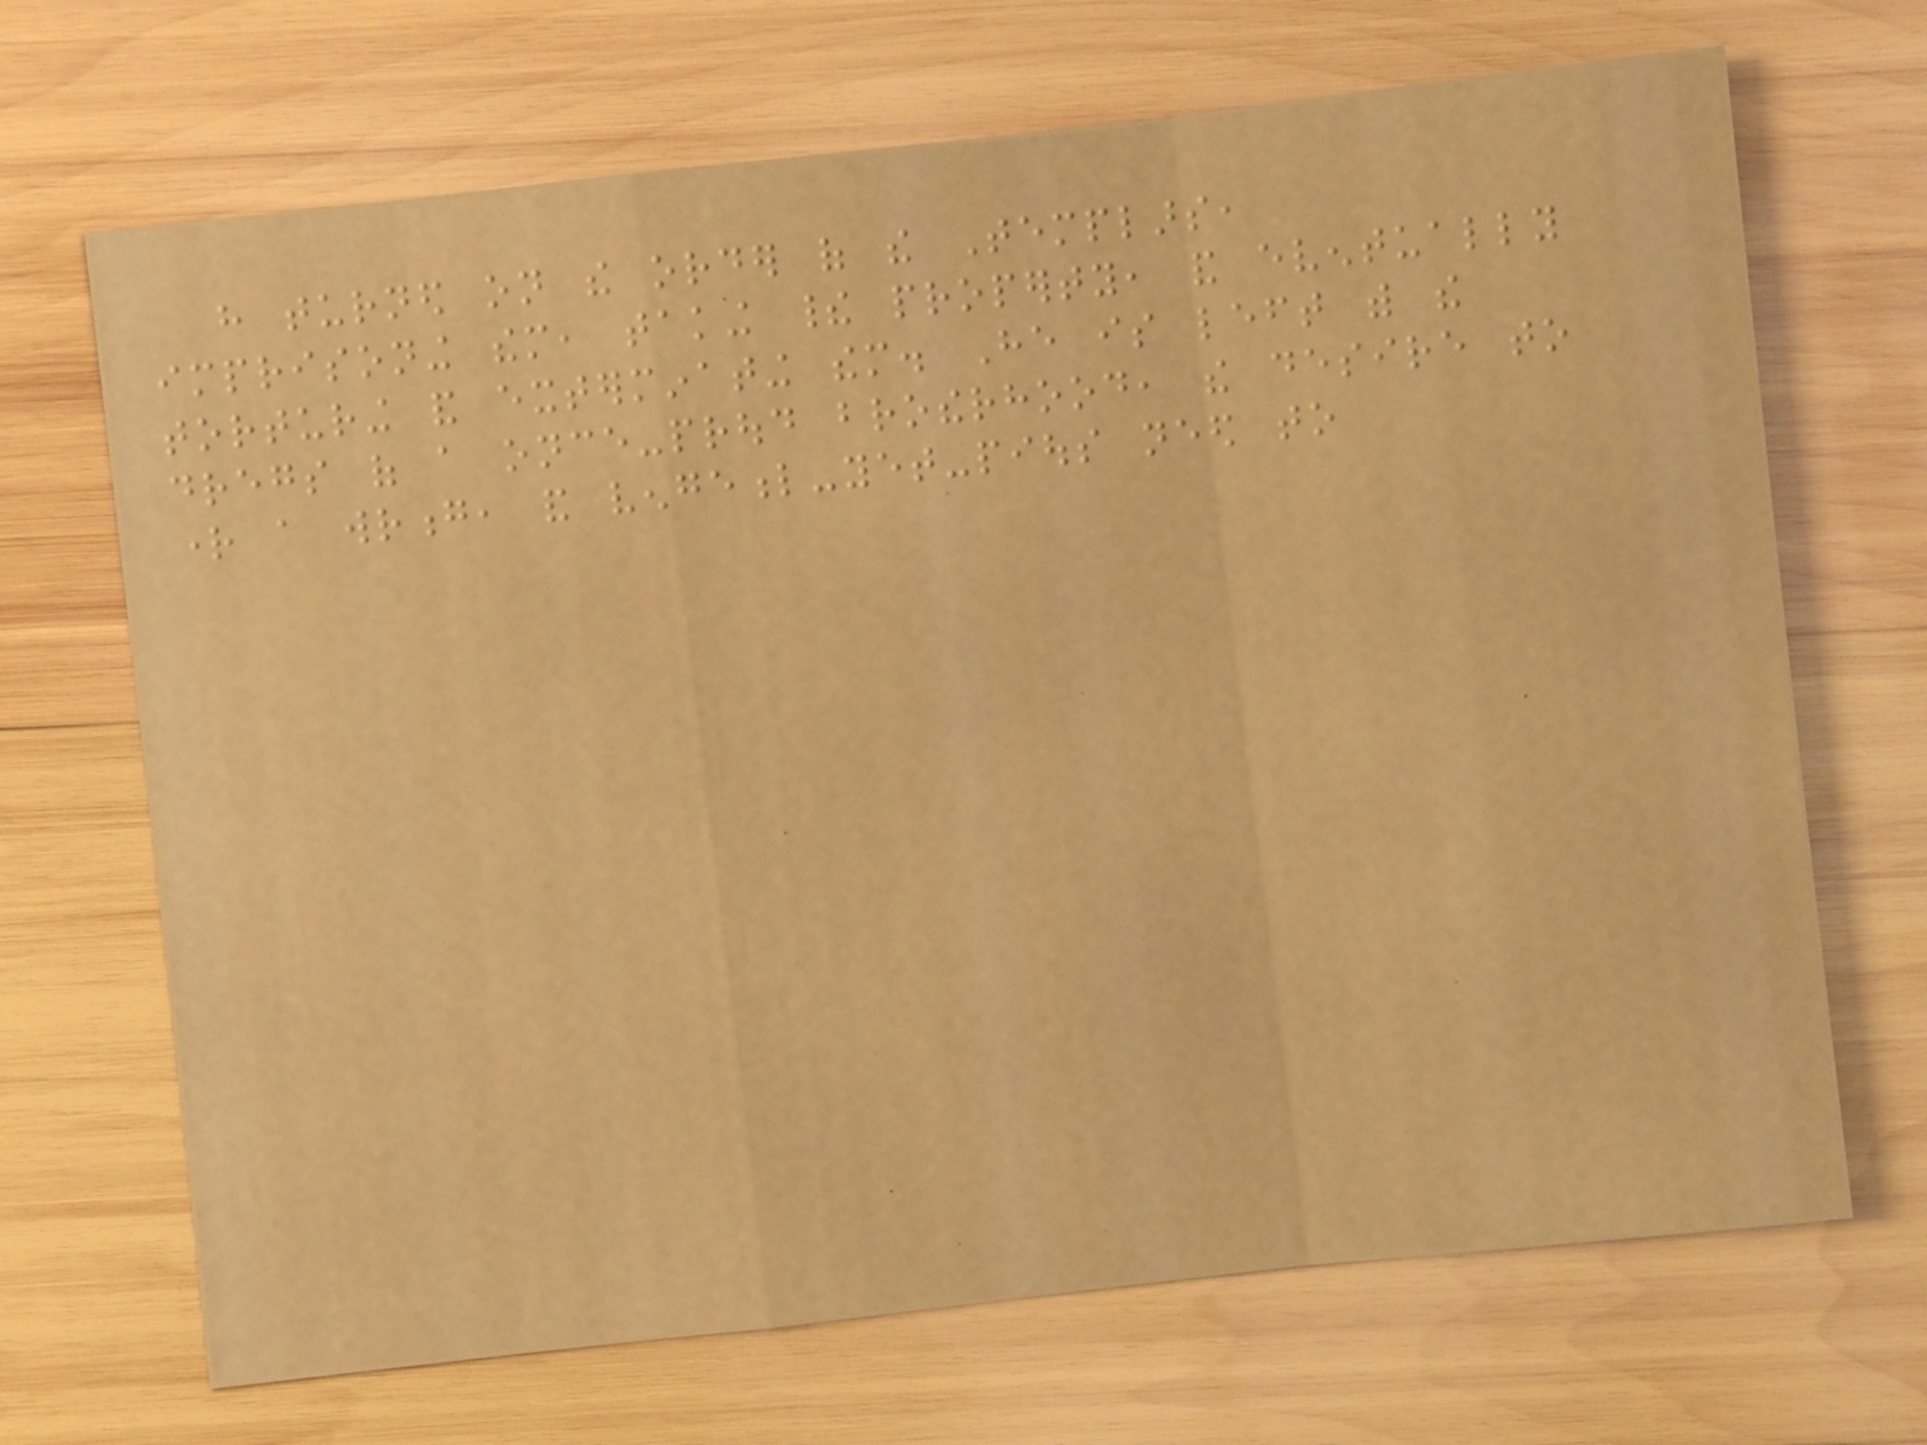have turned on the order of the Templars,
imprisoning them, taking their property, and eventually
torturing and exterminating them. He is left with the
dregs of a once-proud brotherhood, the desire to
right a wrong, and vengeful-yet-pious need to
